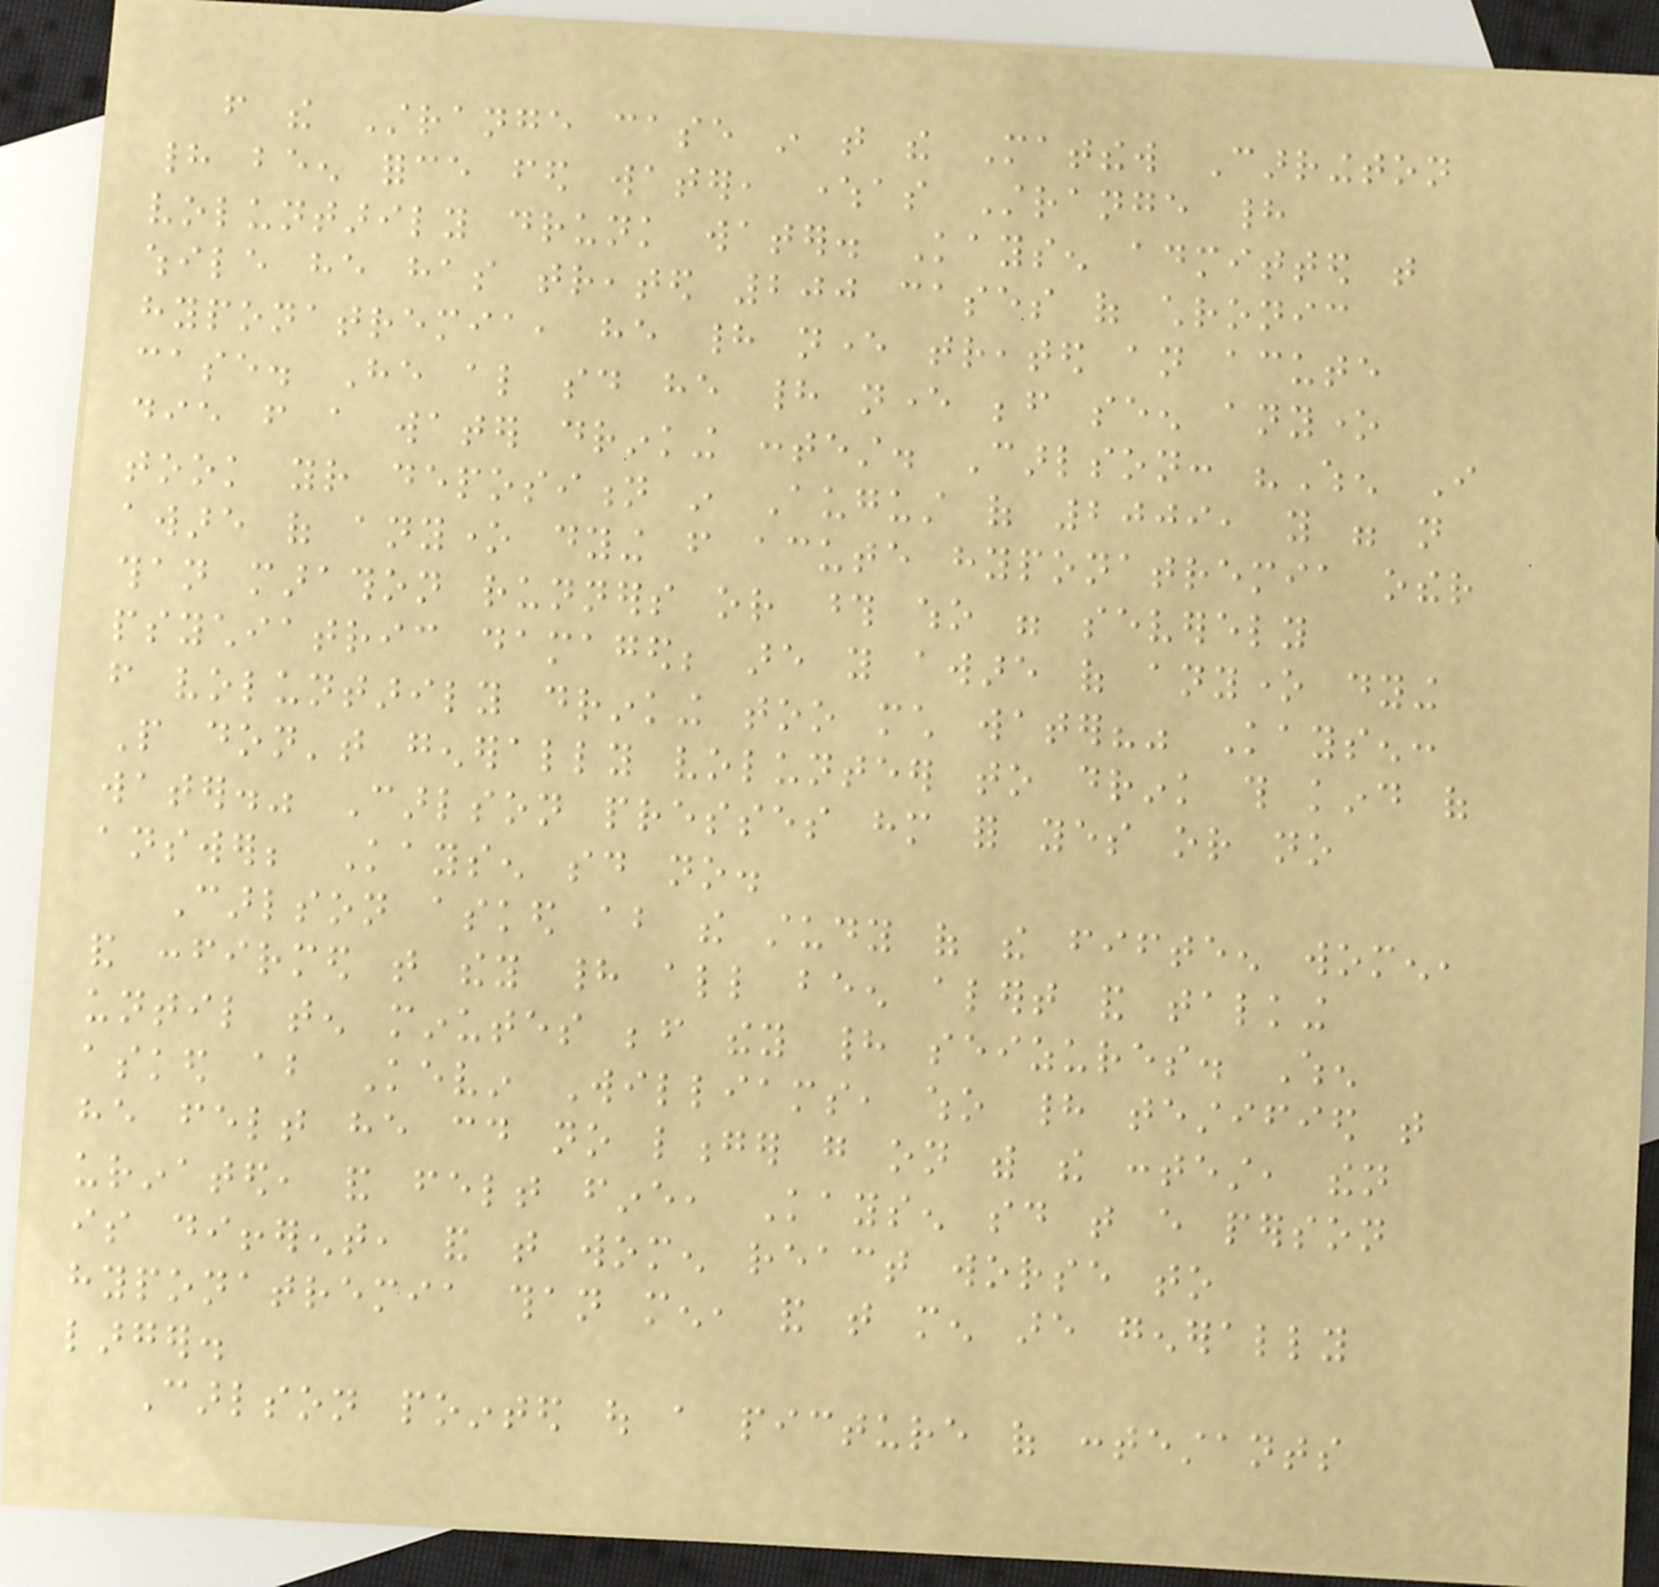from the Strange case in that the Matthew Carrington
had been force fed water, whereas Strange had
voluntarily drunk water. Kaysen admitted that
while he has treated 200 cases of chronic
hyponatremia, he had never treated an acute
case. He also said he had never before seen anyone
die from a water drinking contest. Carlson: "When I
took your deposition in August of 2009, you were not
aware of anyone dying from acute hyponatremia other
than marathon runners or those who were severely
psychiatric damaged; are you aware of anyone dying
from voluntarily drinking too much water?" Kaysen:
People don't generally volunteer to drink this kind of
water." Carlson presses him for yes or no
answer; Kaysen said no.
Carlson asked about the study of the fifteen women,
and confirmed that they had all been alert and talking
until ten minutes before they had seizures. When
asked about Kevin Williams, who had testified that
he felt he could no longer go on with the contest, then
urinated, and felt fine, Kaysen said that every person
is different, and that women react worse to
hyponatremia than men, and that men are generally
larger.
Carlson pointed out a picture of contestants
